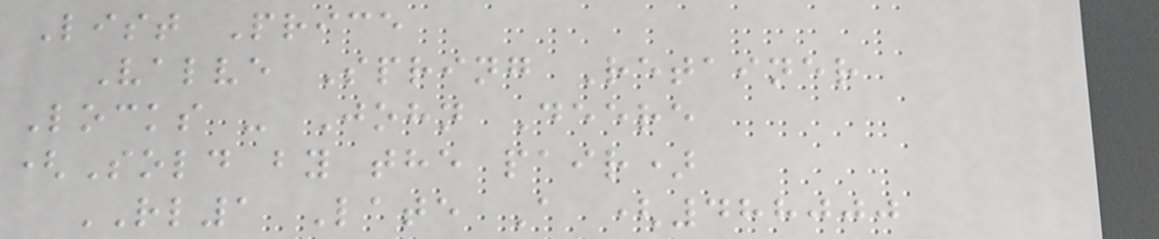List Price
Valve Spring Retainer
Locks - John Deere
(Sold by the pair)
RL1 Late A (488000
